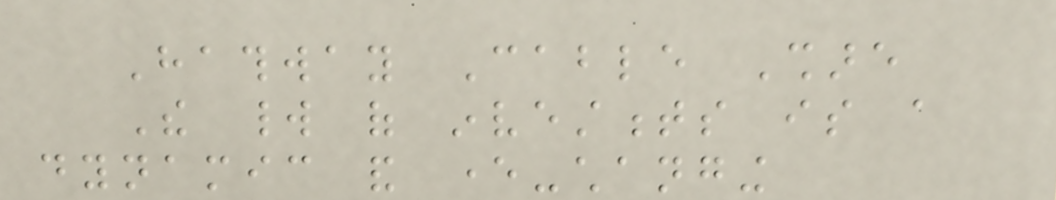Hathway Cable Share
The world of investments is a
dynamic and ever-changing
